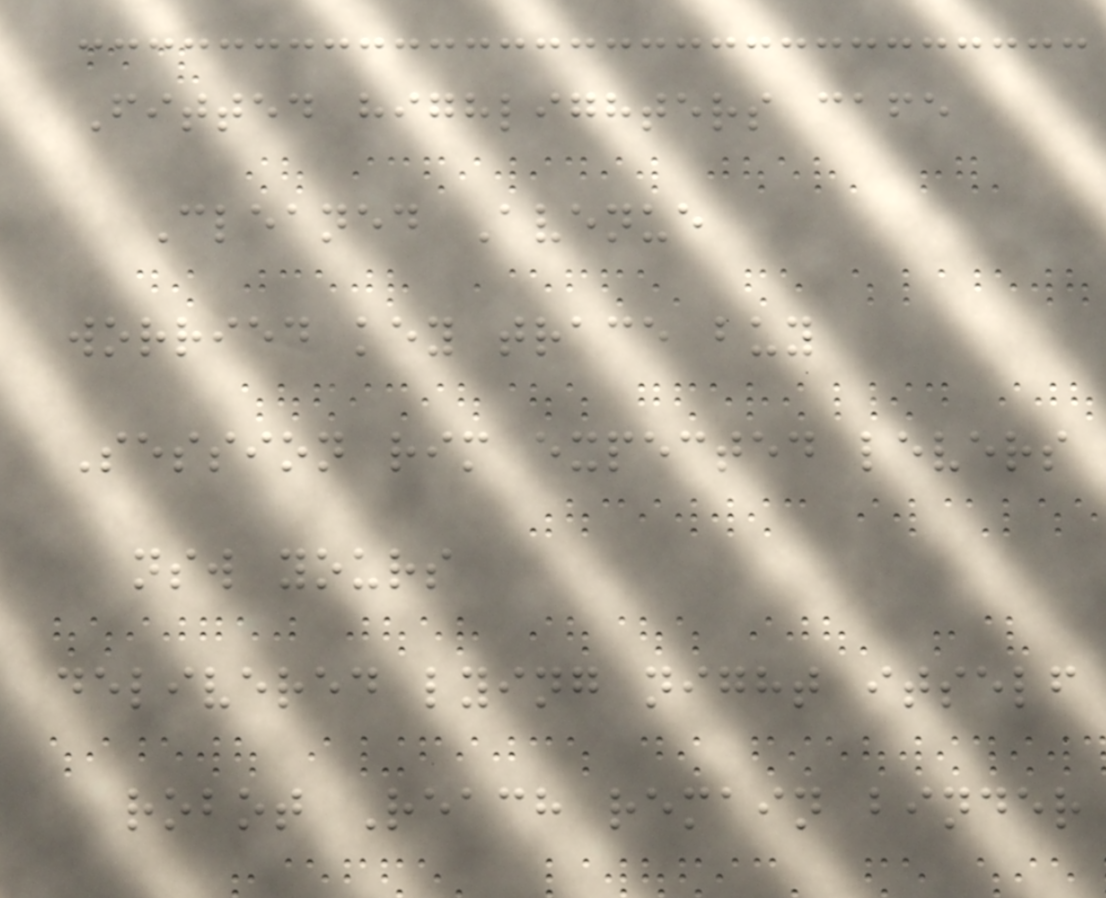Fitted highlighters cafe
Cleaned Avenue
worried key trace buy
Session rim expected levers
nsw yours
delivered lying night itself
robot Reach remain binder
